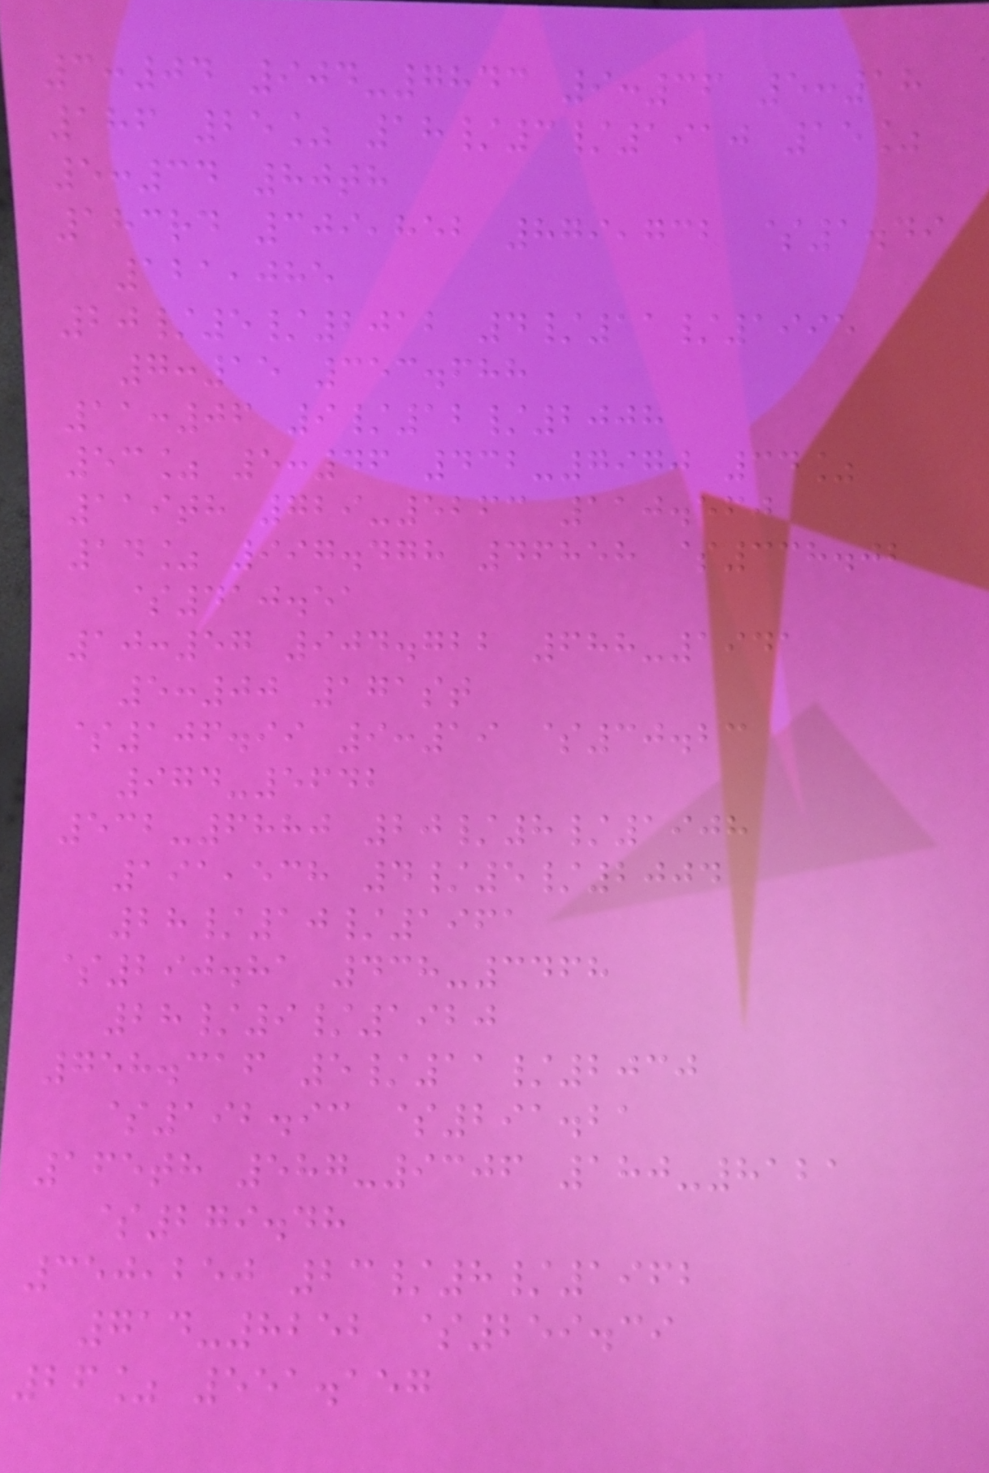3:04 904-7843 9:36 5:18
186 25% 18/3/1910 15%
5:34 80th
183rd 309,852 879,732 $1.49
121,085
20/5/2012 4/11/1995
7:15 353.688
11:06 9/12/2008
53% 5:46 432-7970 34%
119th 729-5263 110.560
14% 997.478 46858 $338.02
$410.51
10:57 904.722 688-1941
5:00 171st
$106.99 9:19 $30.23
974-5642
532-6880 20/8/1908
191,538 4/5/2004
28/10/1961
$290.81 438-3468
28/9/1920
758.316 5/11/2030
$192.93 $291.21
165th 587-9306 180-8121
$279.48
350,250 23/8/1962
714-8252 $259.39
26% 551.157
